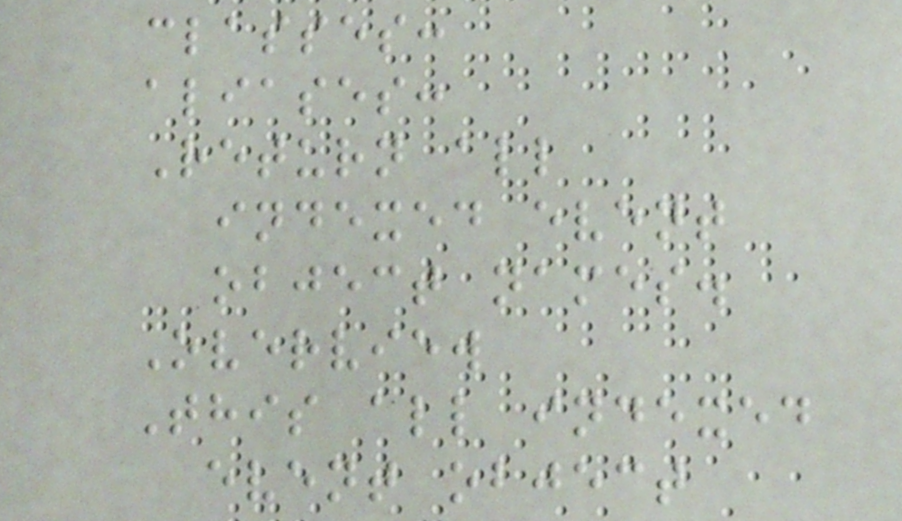classes:
aliases:
Return all
indexed event
object names.
Overview
This all indexed
event object
